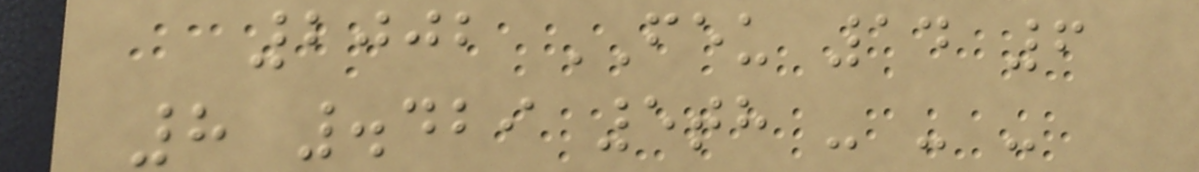2002 FEU 14 6
8 .429 5th - - -
